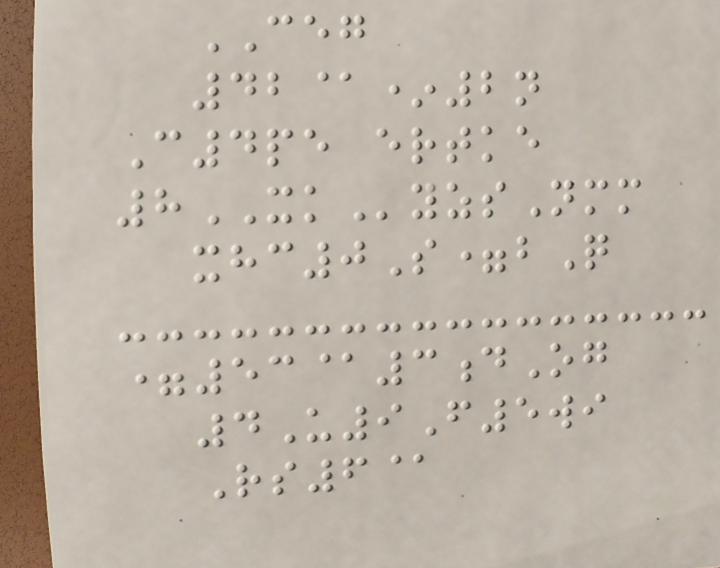CEG
42@*2n
C4pe ertke
8XKyzsNmm
xhc0S=bQ
=53@3dOg
4U9F5wi
Rs6@
